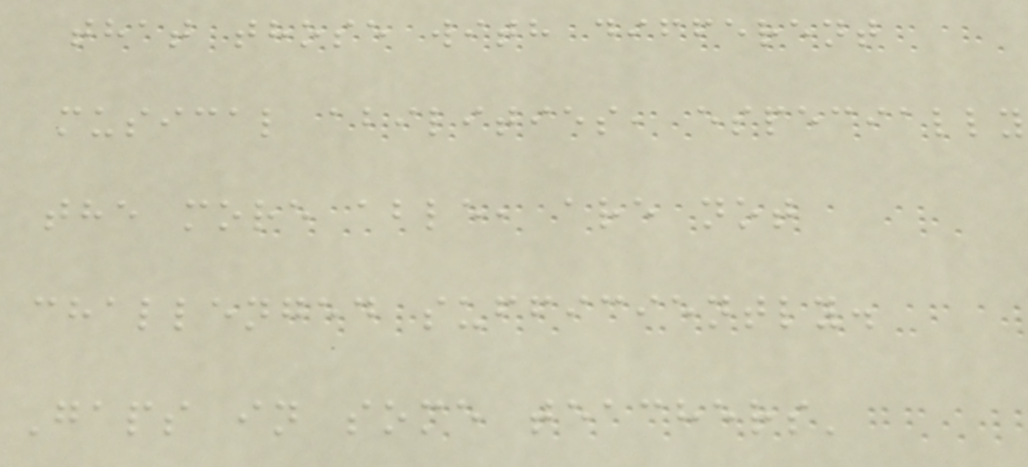that those with different
musical abilities, especially
the more able, are not
challenged sufficiently.
Gaps in some teachers'
